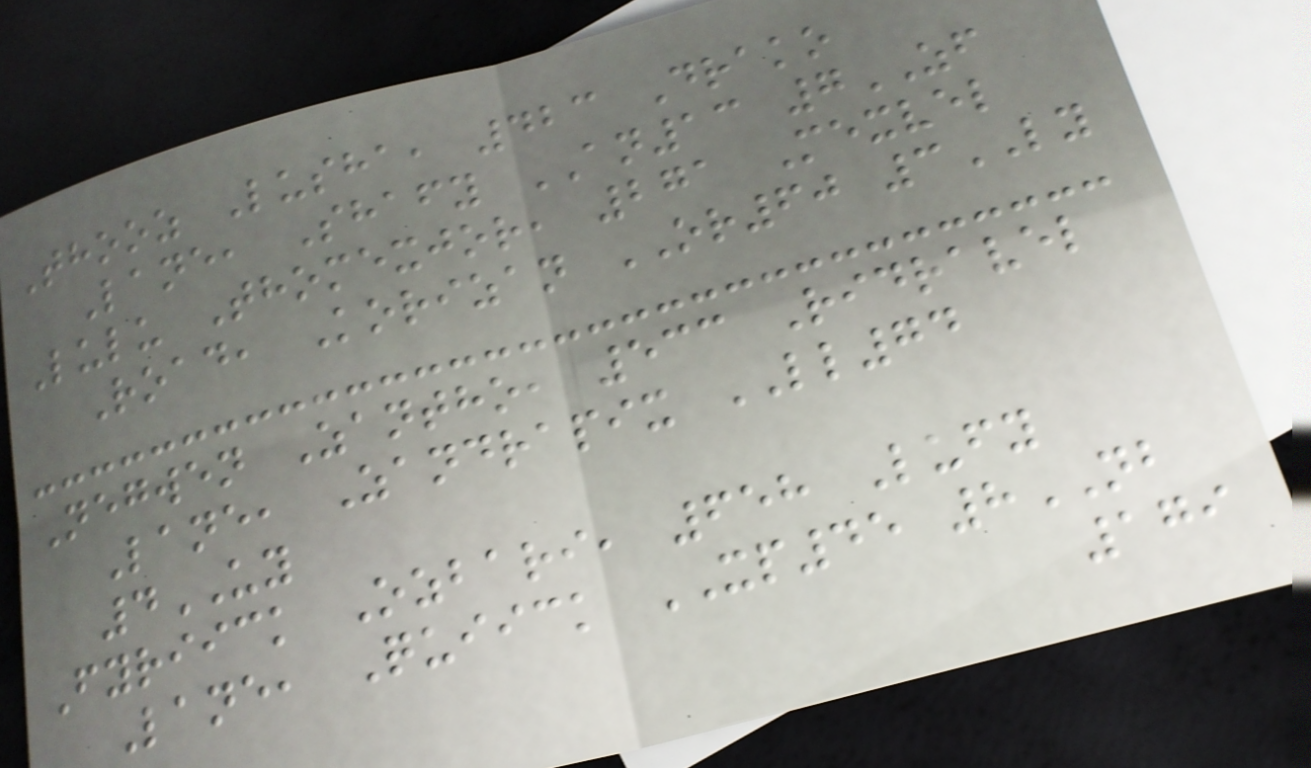Thooz Lusha, 423 Drako
Lane, Shafy AN13 7ZF
Lulu Thomexjor, 271 Mexvel
Road, Korizan OR60 3LY
Negwen Zantho, 533 Ridravel
Lane, Zandrapix LL74
4UY
Fyriick Ozbari, 658 Lufy
Lane, Quiick XP45 8NB
179
